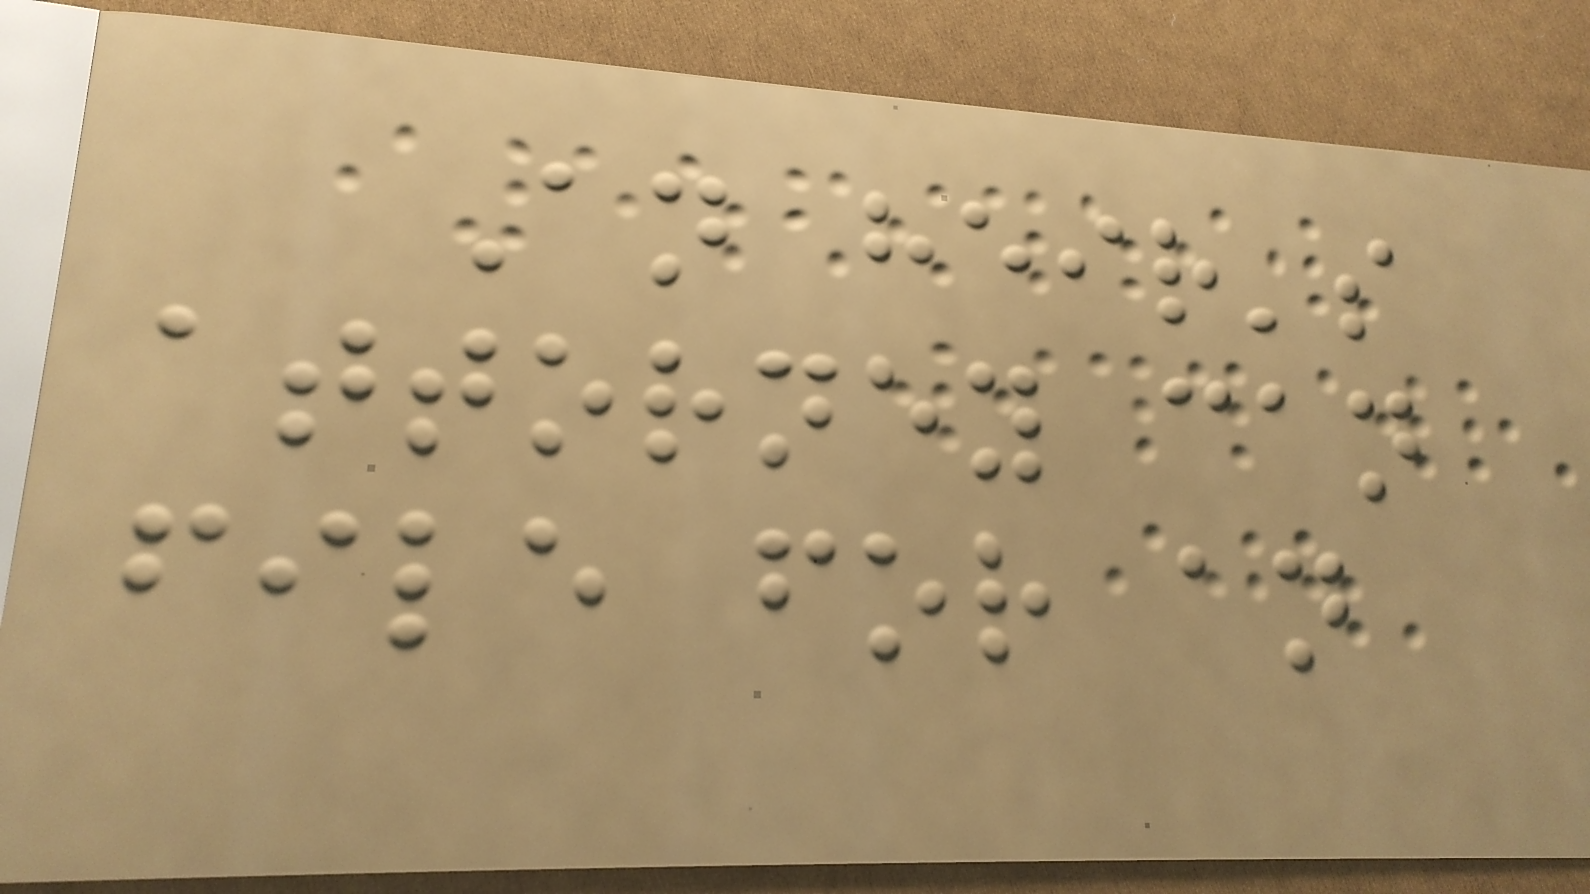An heir's
attorney can
file for an
